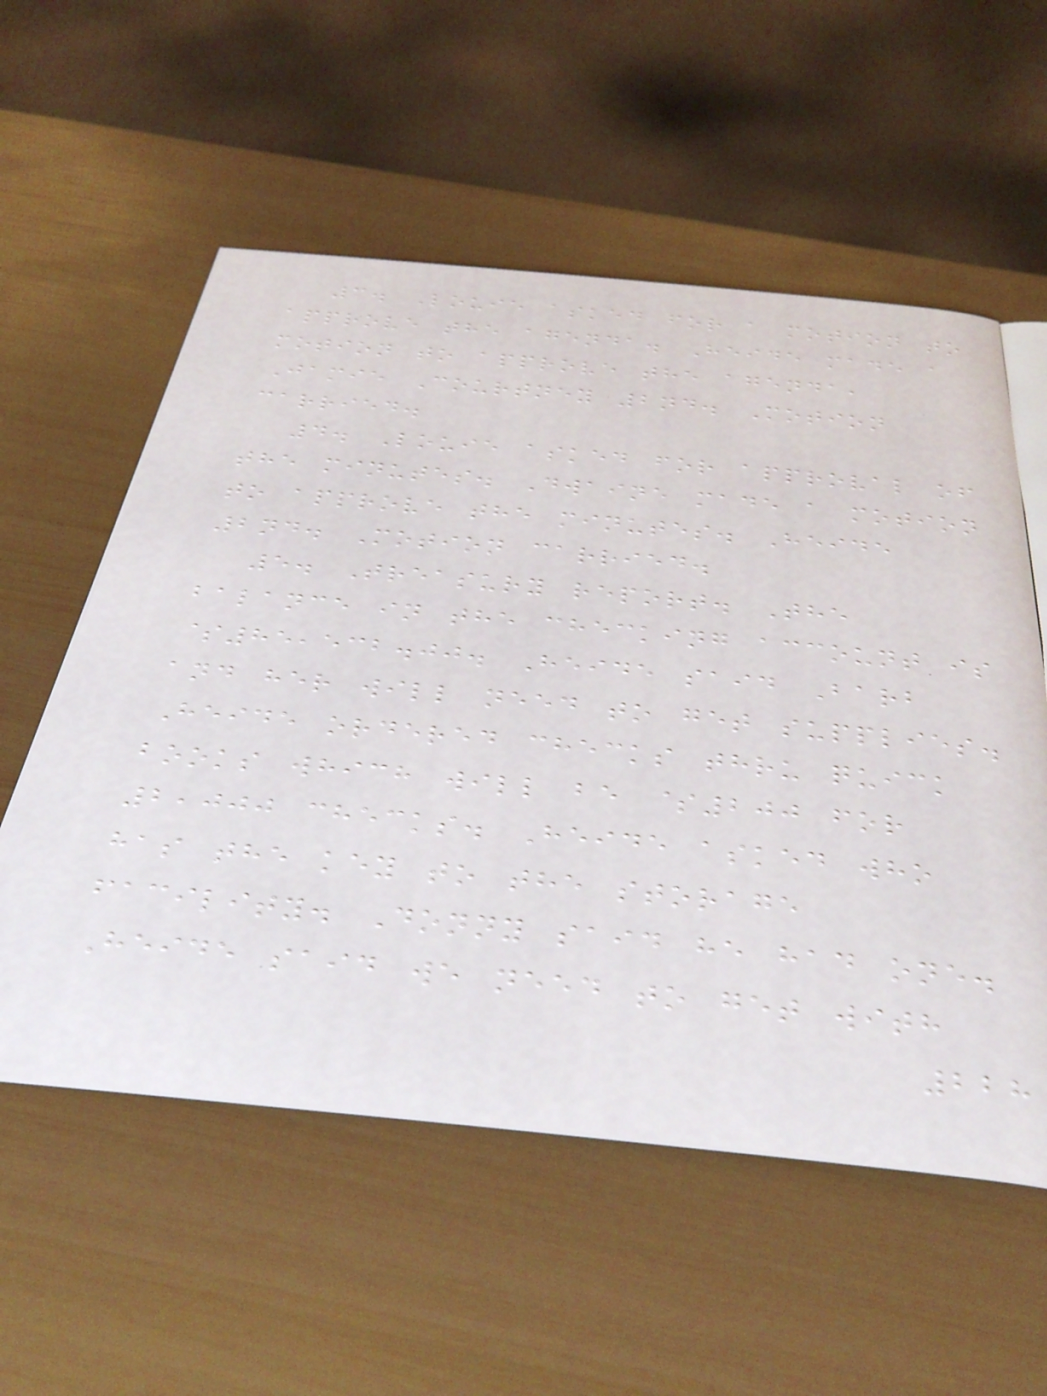3. Louie asked for a motion to
approve the agenda. Heide made a
motion to approve the agenda,
Jamie Courtney 2nd. Motion
carried.
4. Louie asked for approval of
the minutes. Dwaine made a motion
to approve the minutes. Heide
2nd. Motion carried.
5. Treasury report. The
balance in the checking account is
$85,532.00. Heide said Barb
and her will need to get supplies.
Heide ordered checks thru quick
books which will be $200 for
2,000 checks. Heide asked who
has the key to the storage
facility. Donny said he had one.
Heide said we need to get with
228
